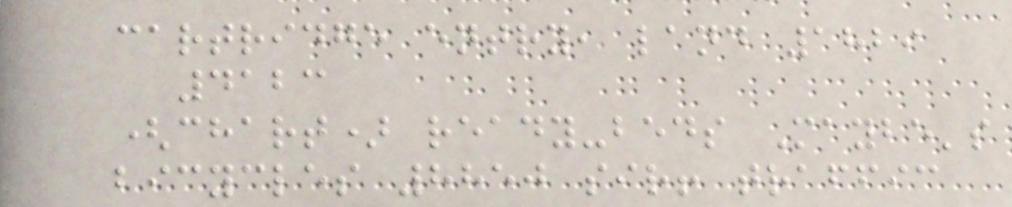cartridge entry, land 1829
4123
(chart) ready-beds Maybe's
bicycles 8850 sir! traffic
